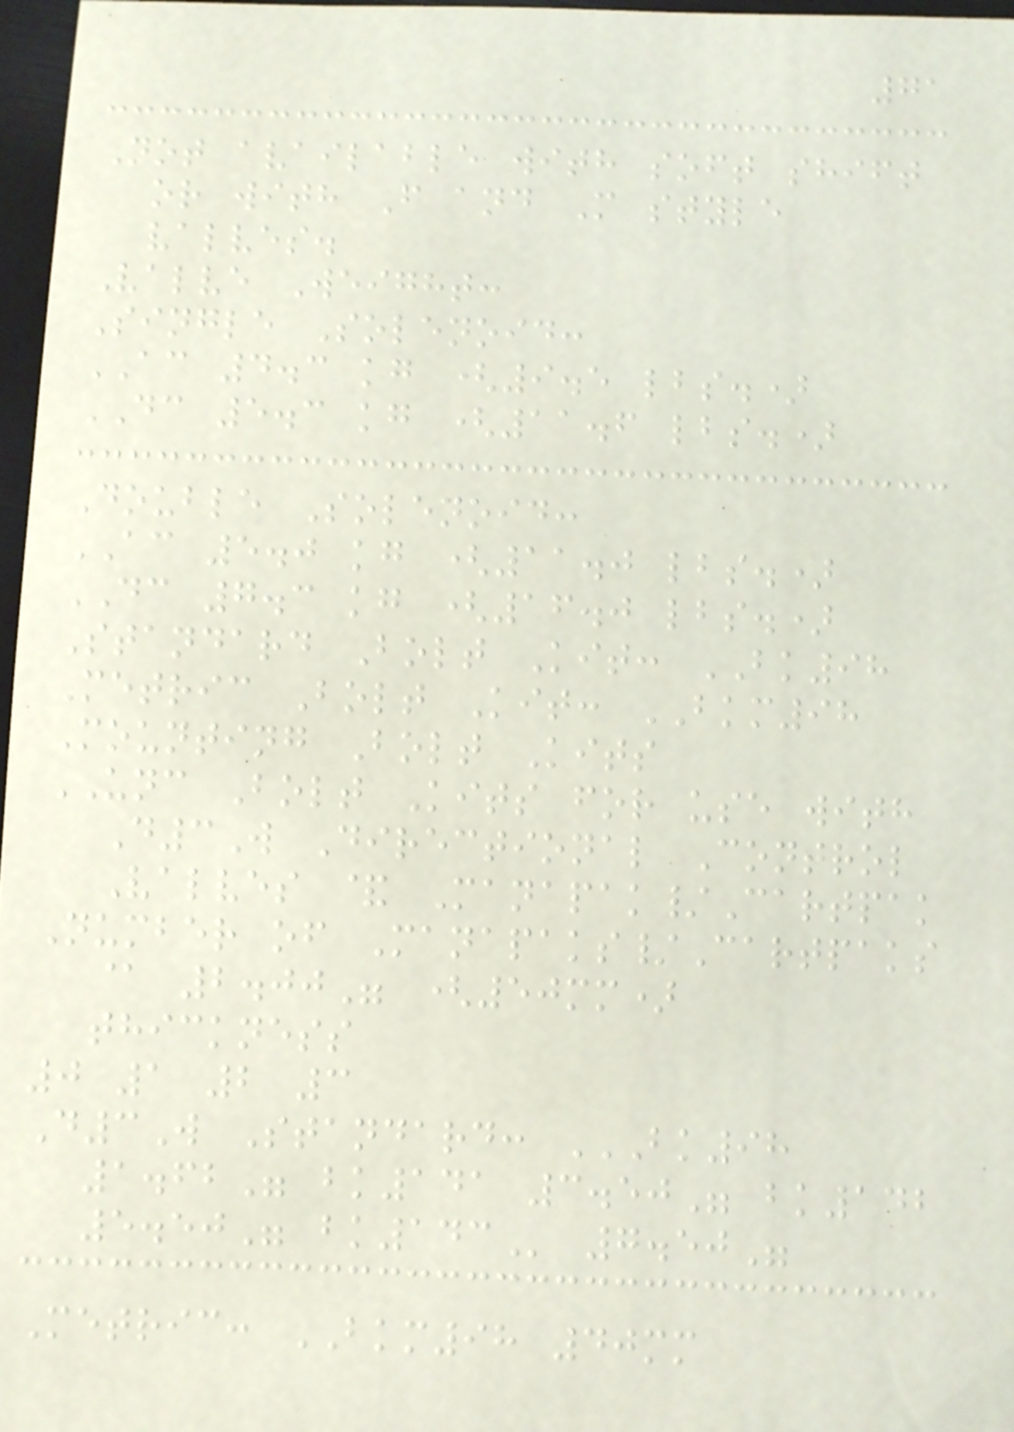71
Not available with soft shift
or with F and M style
valves.
Valve Weight:
Single Solenoid:
AC 4.3 kg (9.5 lbs.)
DC 5.3 kg (11.6 lbs.)
Double Solenoid:
AC 5.0 kg (11.0 lbs.)
DC 7.3 kg (16.0 lbs.)
Standard Bolt Kit: BK98
Metric Bolt Kit: BKM98
Mounting Bolt Kits
UNC Bolt Kits for use with
D3W Directional Control
Valves & Manapak/Cartpak
Number of Manapaks/Cartpaks
@ 2.00" (50mm)
thickness
0 1 2 3
D3W Standard: BK98
1.62" BK141 3.50" BK142
5.50" BK143 7.50"
Metric: BKM98 40mm
